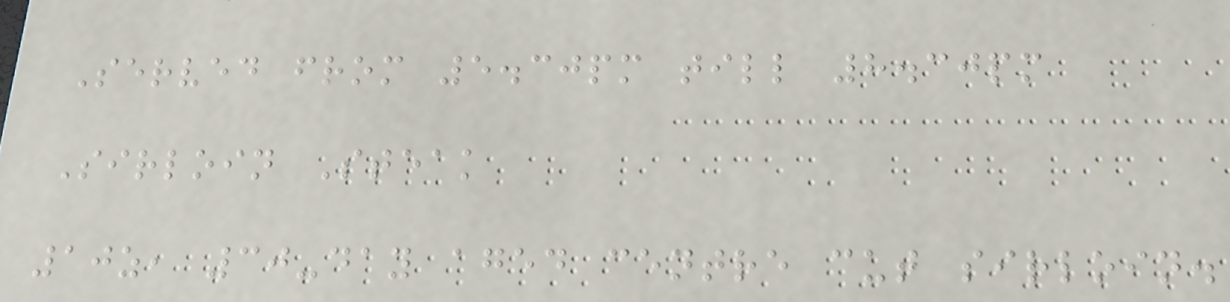Served from 5.30pm till 8.30pm
Sirloin Steak
10z, 30-day aged centre cut sirloin.
